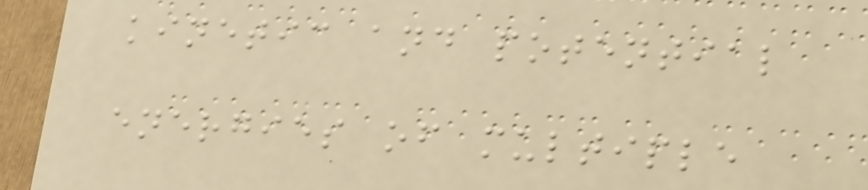kinetic and potential
energies of multiple
